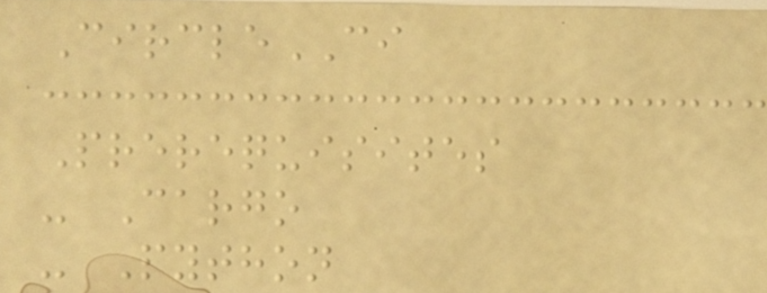CircleCI
Prerequisites
- Cargo
- Python
